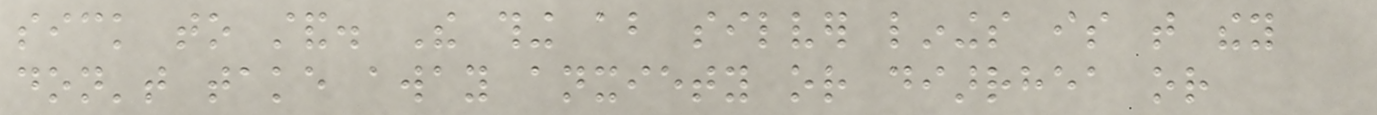sick to stand. The thing about silver linings is that they
don't take away anxiety or diarrhea or
